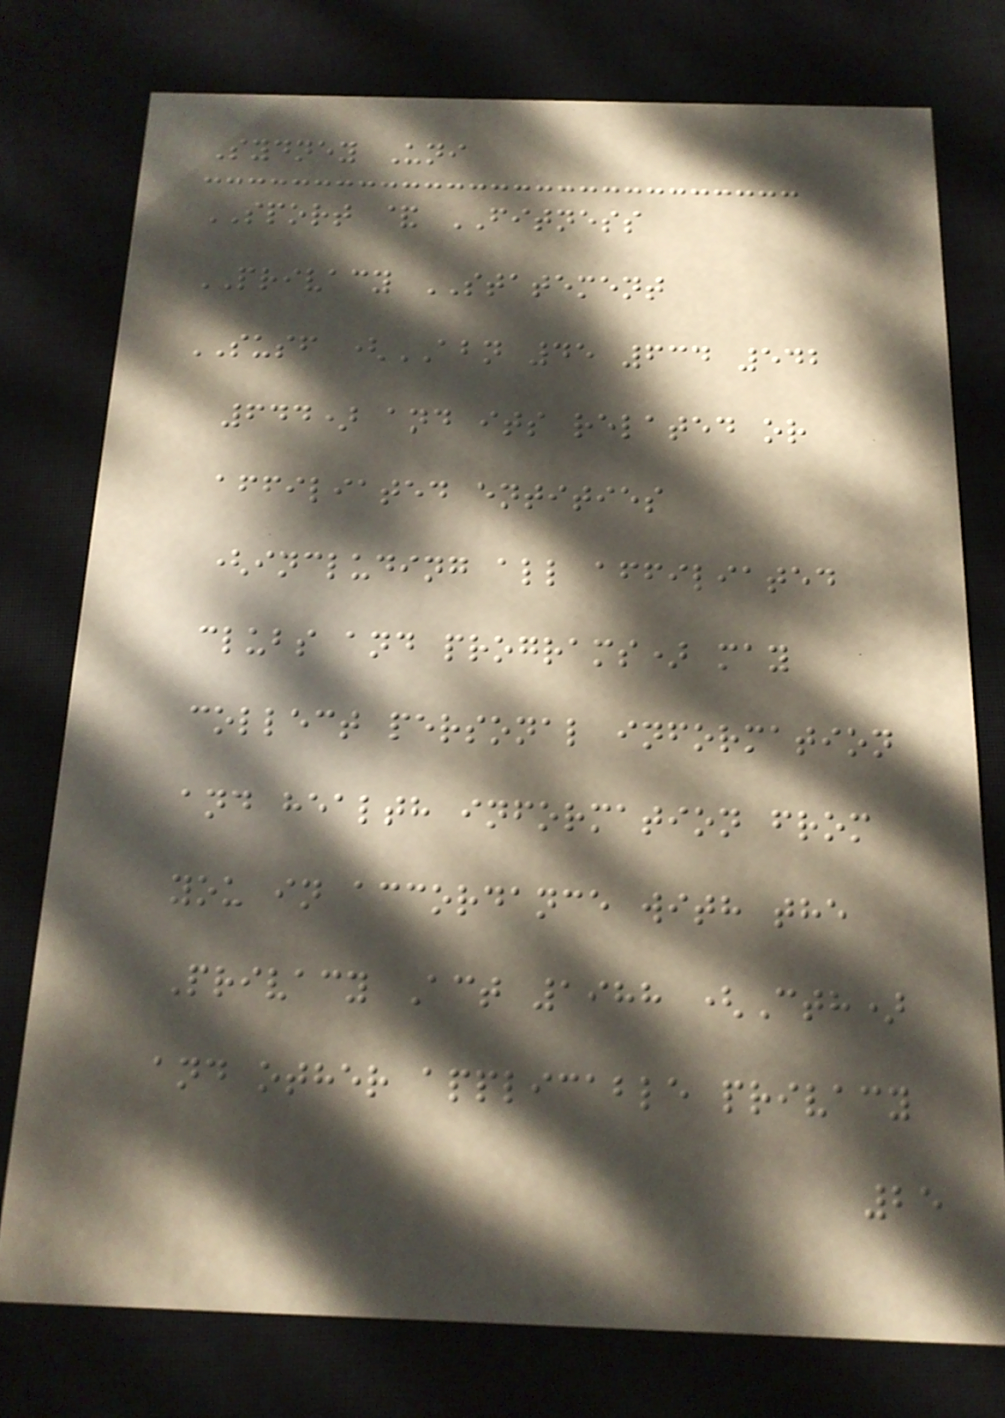Sydney Uni
SPORT & FITNESS
PRIVACY STATEMENT
SUSF (ABN 45 634 542
644) and its related or
affiliated entities
(including all affiliated
clubs and programs) may
collect personal information
and health information from
you in accordance with the
Privacy Act 1988 (Cth)
and other applicable privacy
25
